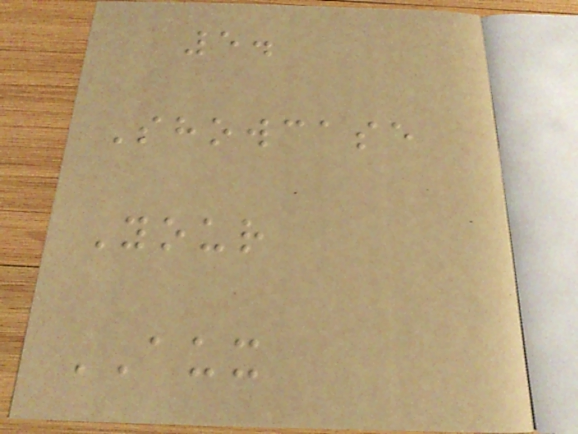5.
Showcase
Your
AUX
